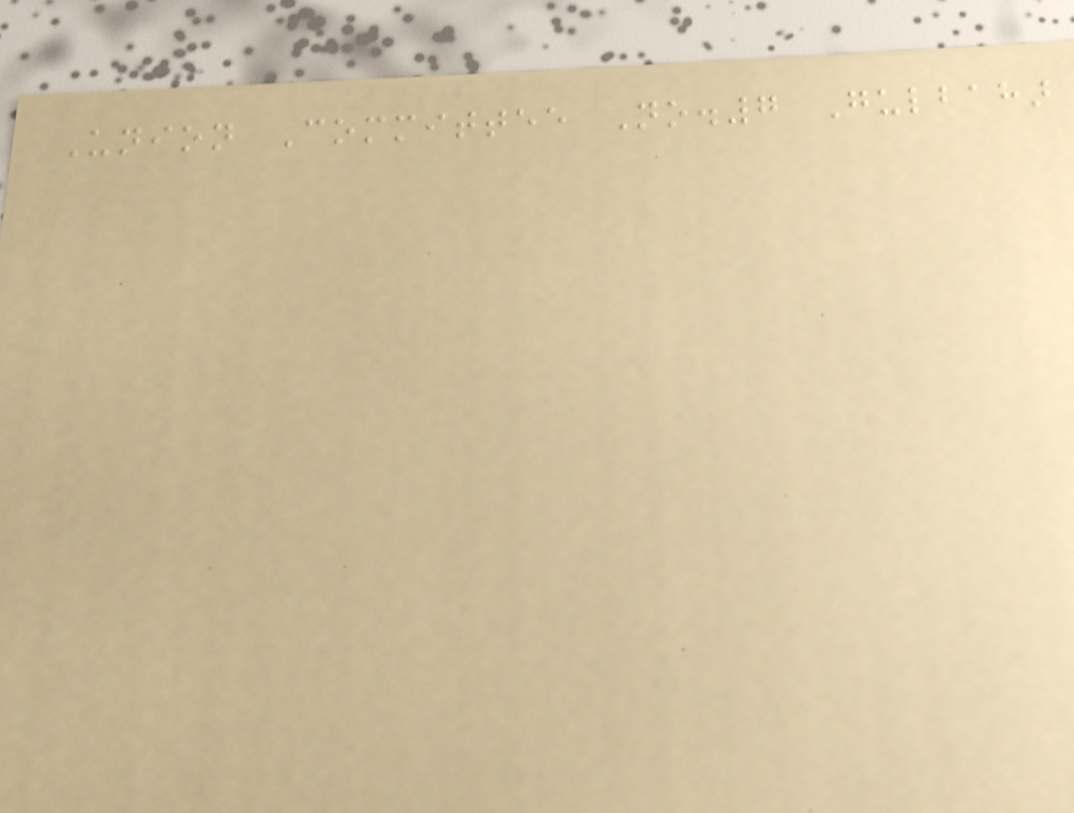Union Committee No.7 Gulbahar
